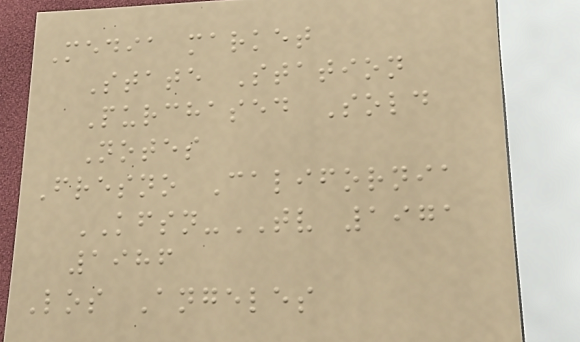Media market
State Station
Purchased Sold
Notes
Fresno California
KFSN-TV 1971
1986
Los Angeles
